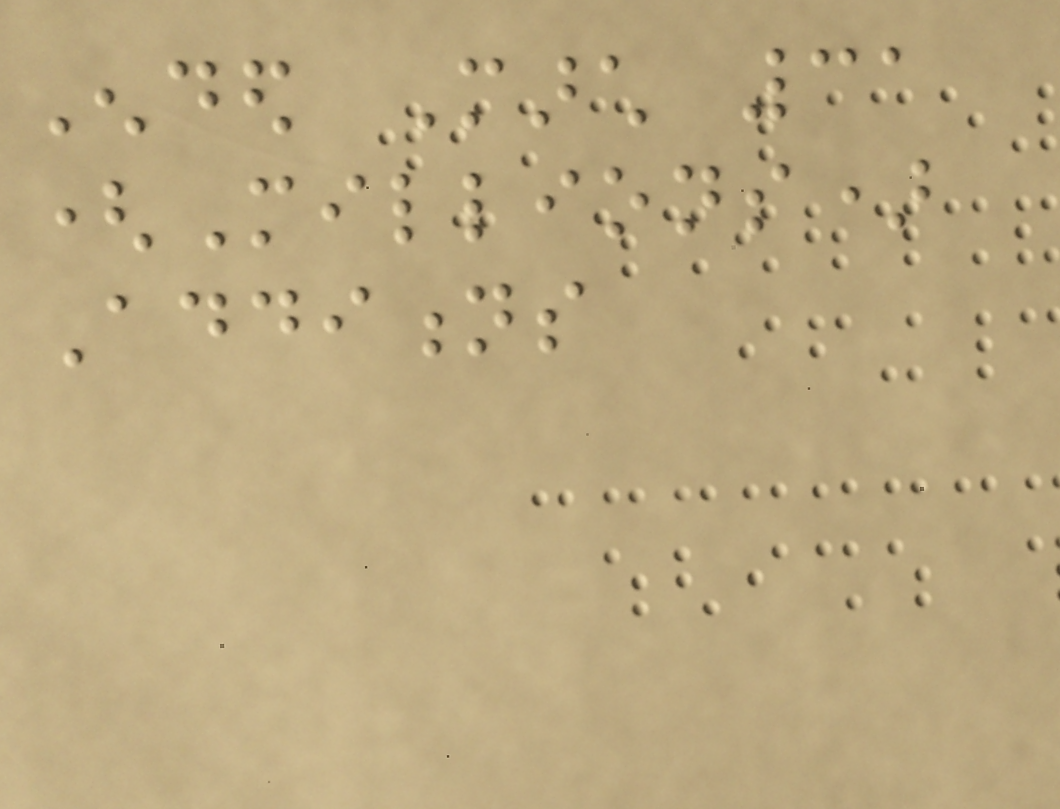Ended March 31
(Millions)
Additions
